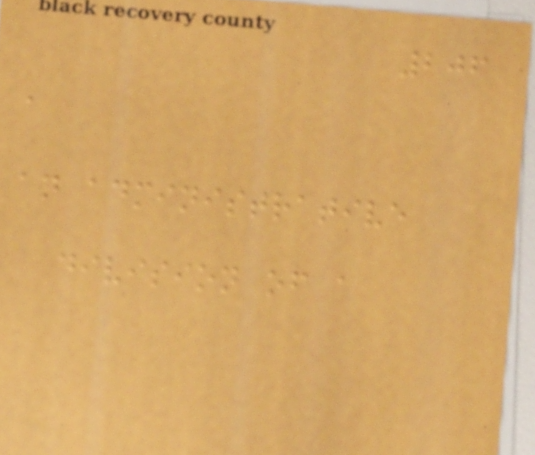206
a
an administrative
division of a
